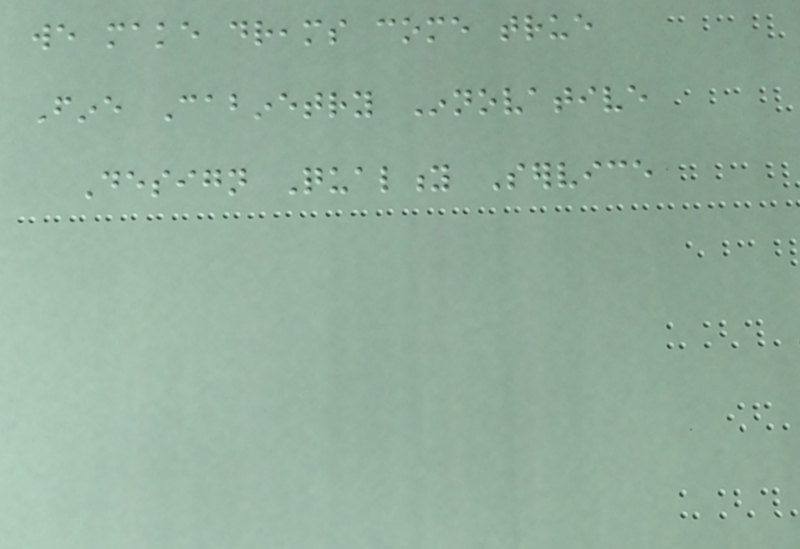we make dreams come true
Fine Cabinetry Innovative
Design Quality Service
